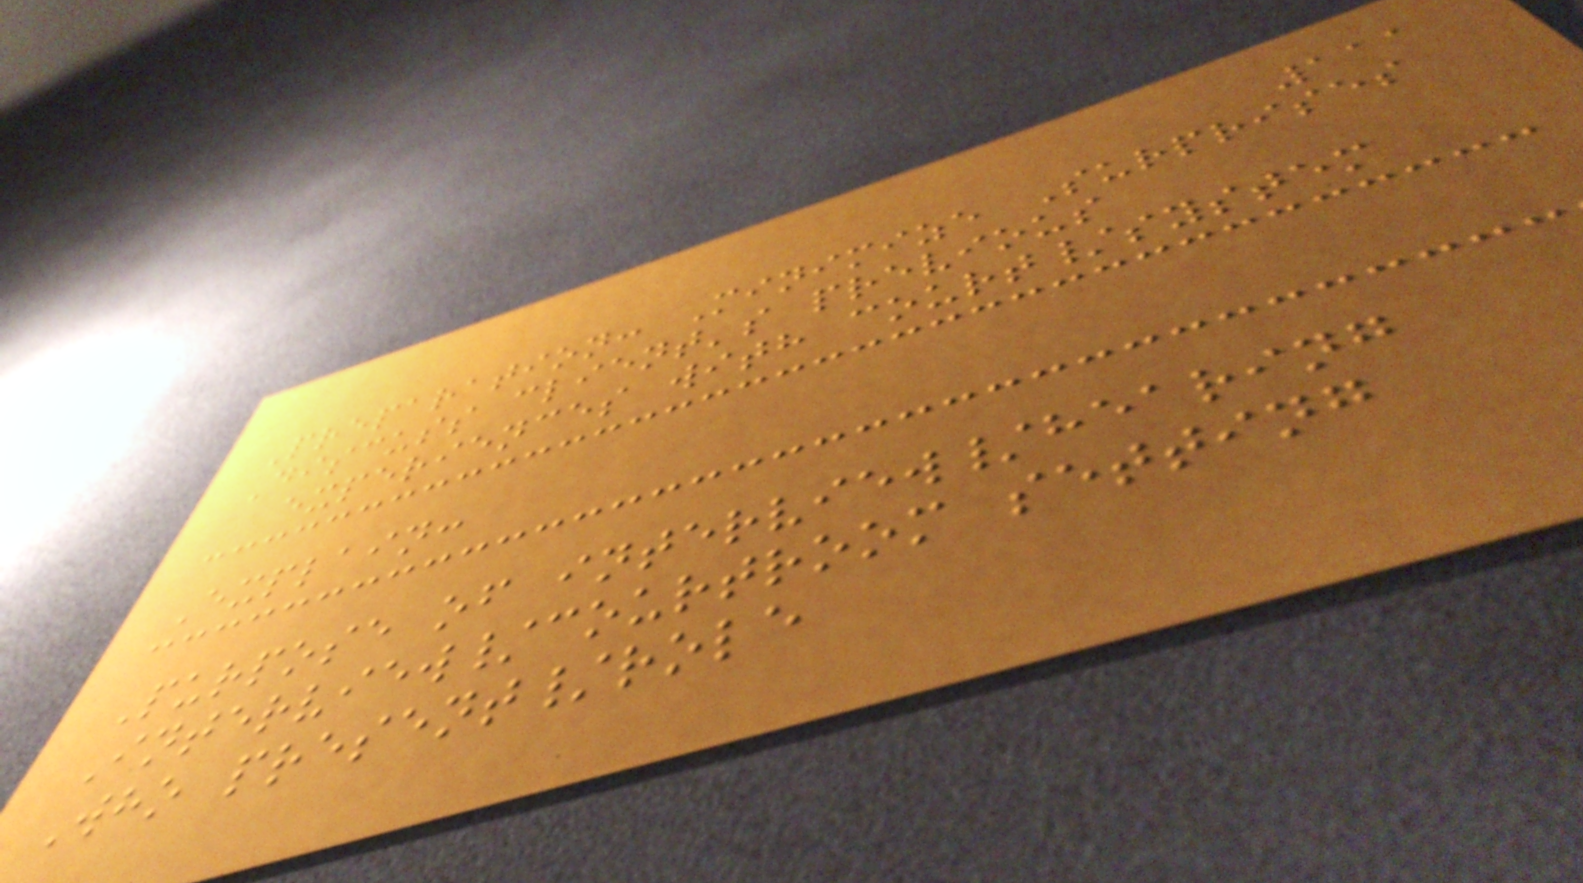111
Preparation: Minimize Surprises
Discuss client's previous
experiences with court/system
Explain:
Purpose of interview/hearing
Interview/courtroom setting
Who present/role
